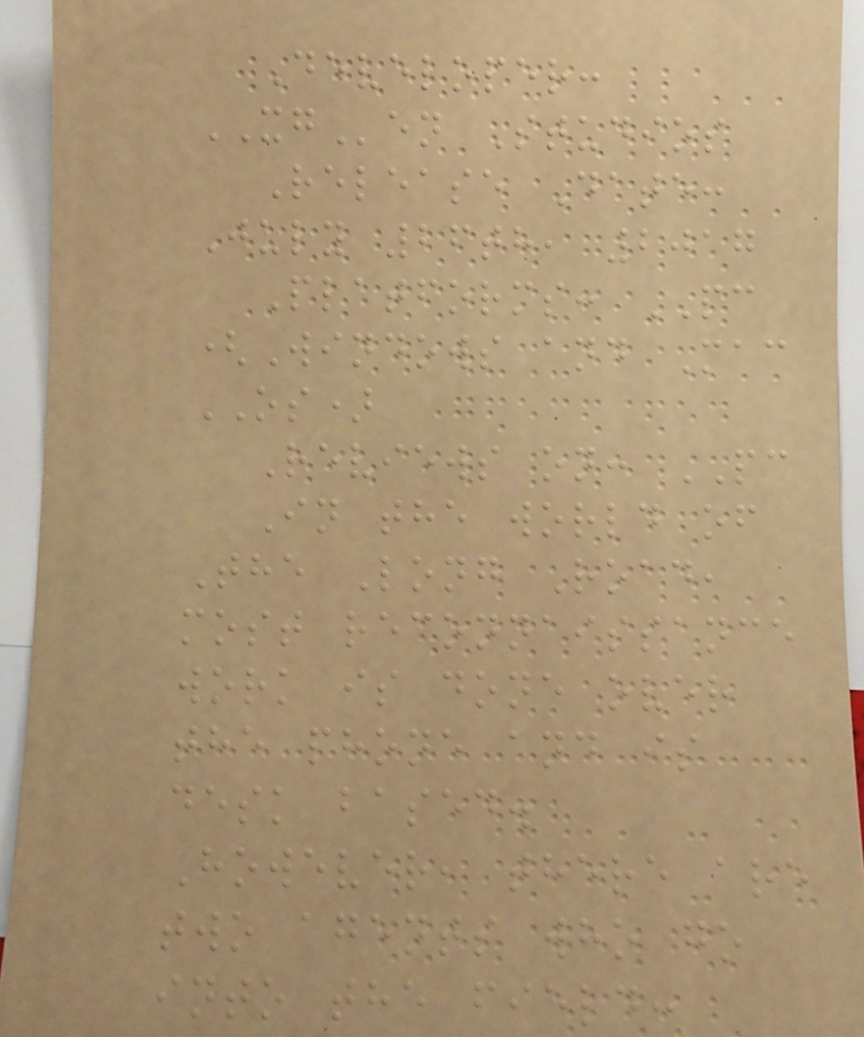Developer:
XGen Studios
Release Date:
July 26th, 2017
Platforms: PC
(Windows and Mac
OS)
Reviews on: PC
In the world of
The Long Road,
most reconnaissance
work is done over
the phone and is
desk based.
However, there are
two agents who go
into the field:
